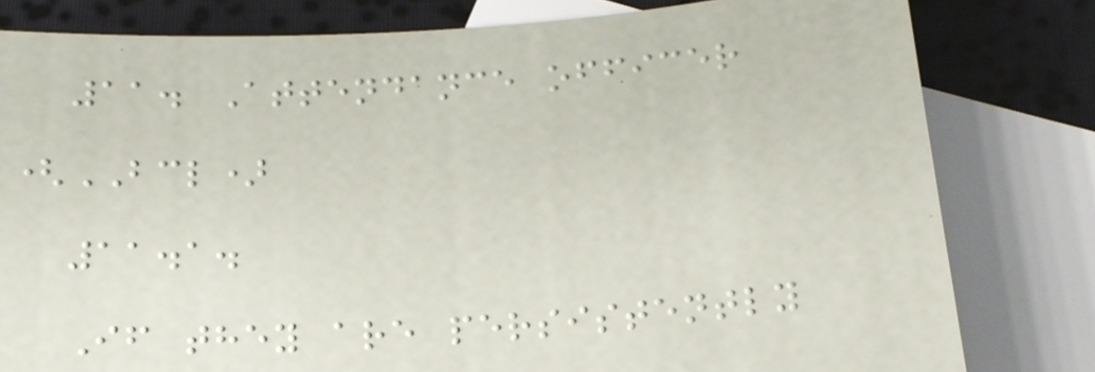11. Attendance officer
(BCL)
11.1.
If they are persistently
